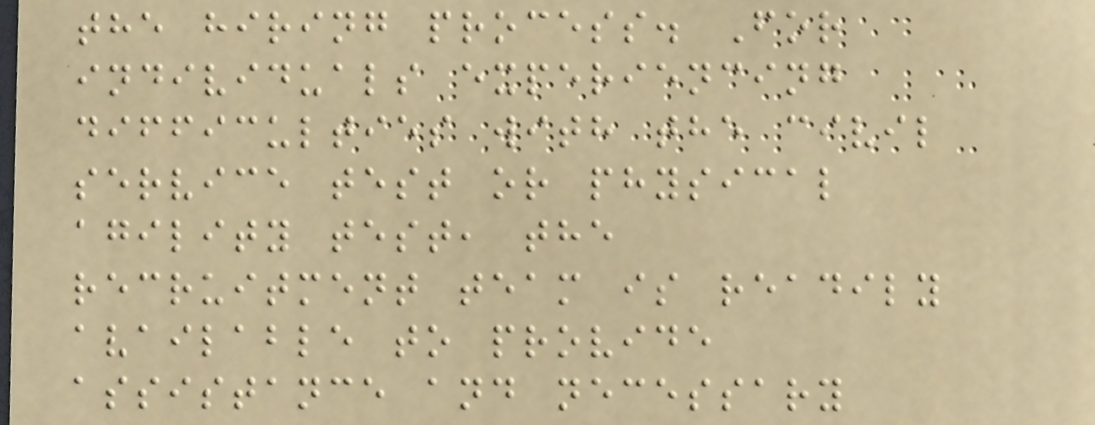the hiring process. For
individuals experiencing
difficulties with the civil
service test or physical
agility test, the
recruitment team is readily
available to provide
assistance and necessary
